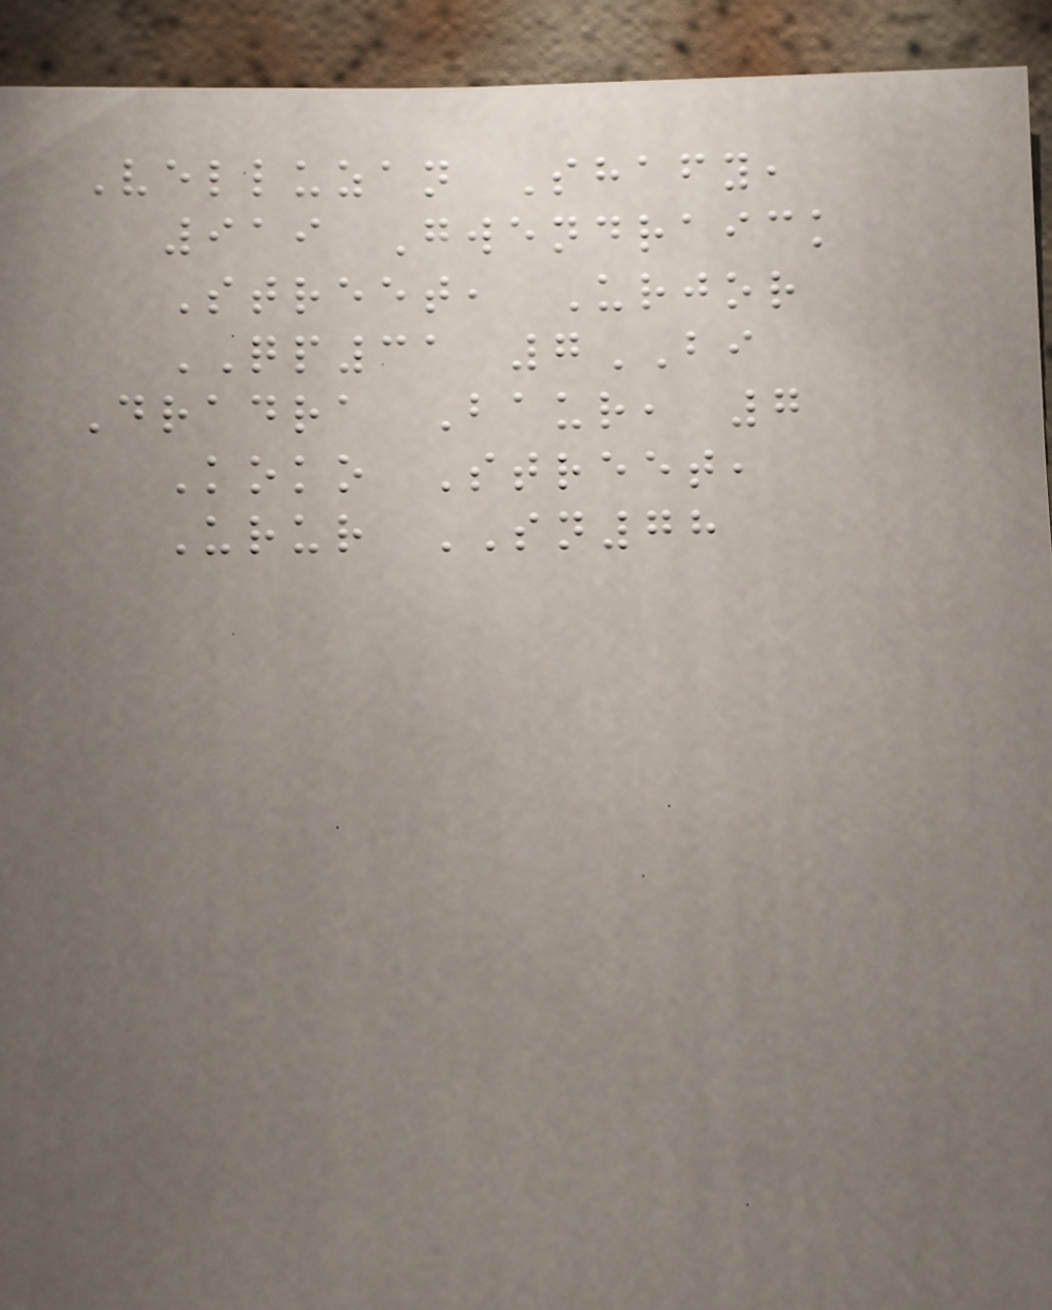Velluzan Shafy,
919 Gwendraick
Street, Urjor
QP31 7BI
Dradra Baur, 7
Koko Street,
Urur SN78
